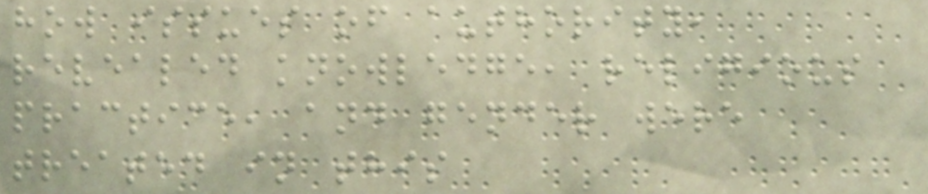how issues of authority,
revealed knowledge, religious
practice, and gender were
treated in this
